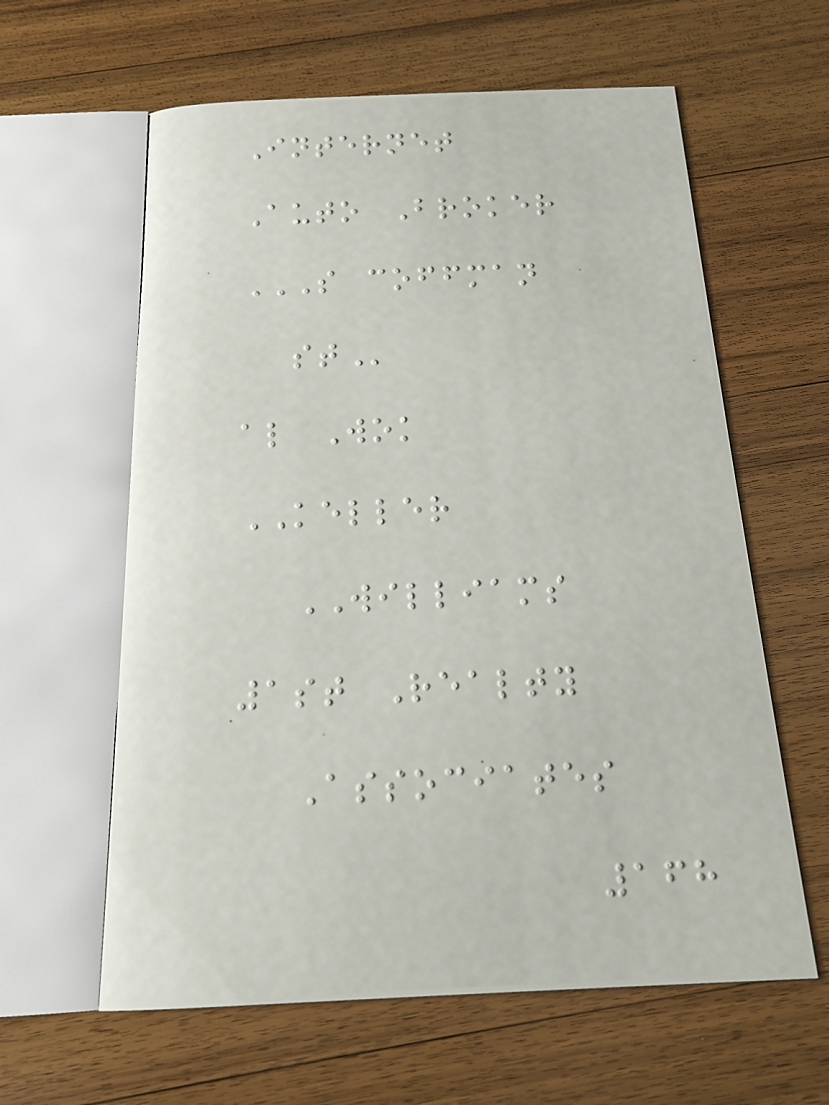Internet
Auto Broker
S COFFMAN
ST
al Wok
KELLER
WILLIAMS
1st Realty
Associates
168
